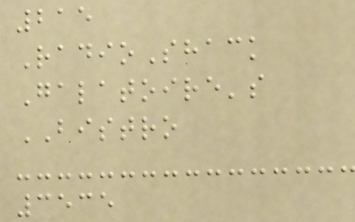215
RadioShack
Galatoire's
BISTRO
3535
